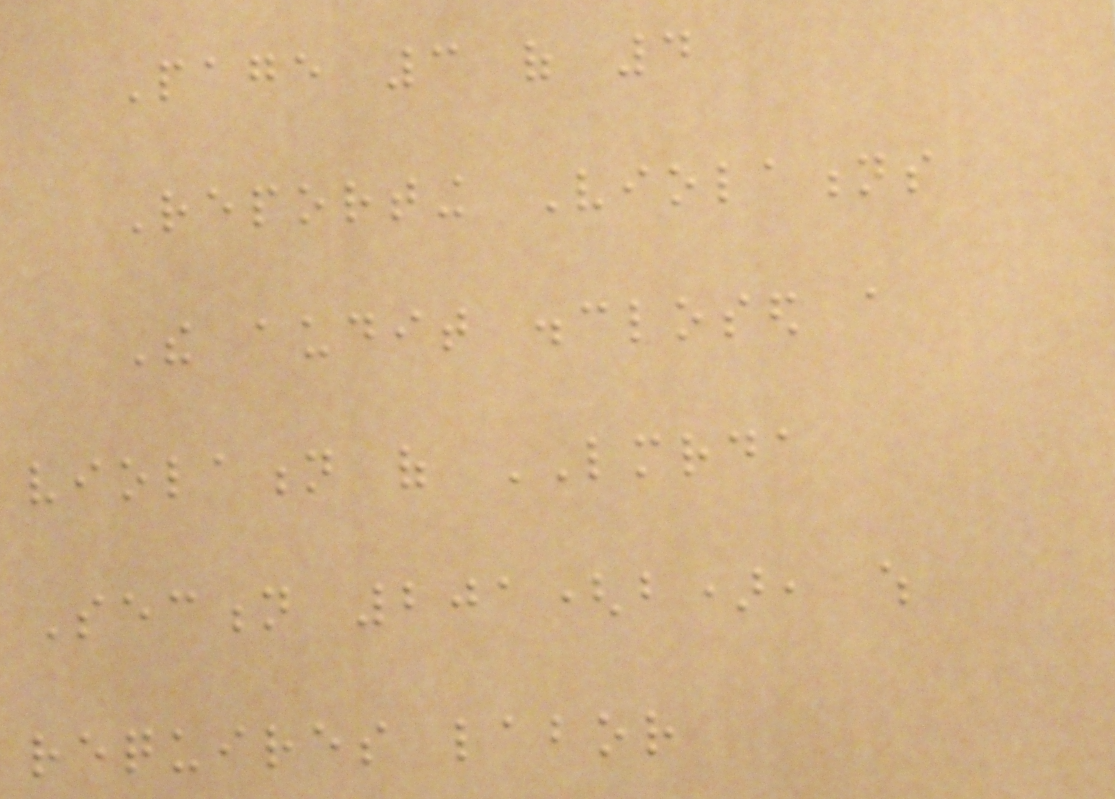Page 3 of 4
Reporting Violations
The audit disclosed a
violation of LMRDA
Section 201(b), which
requires labor
